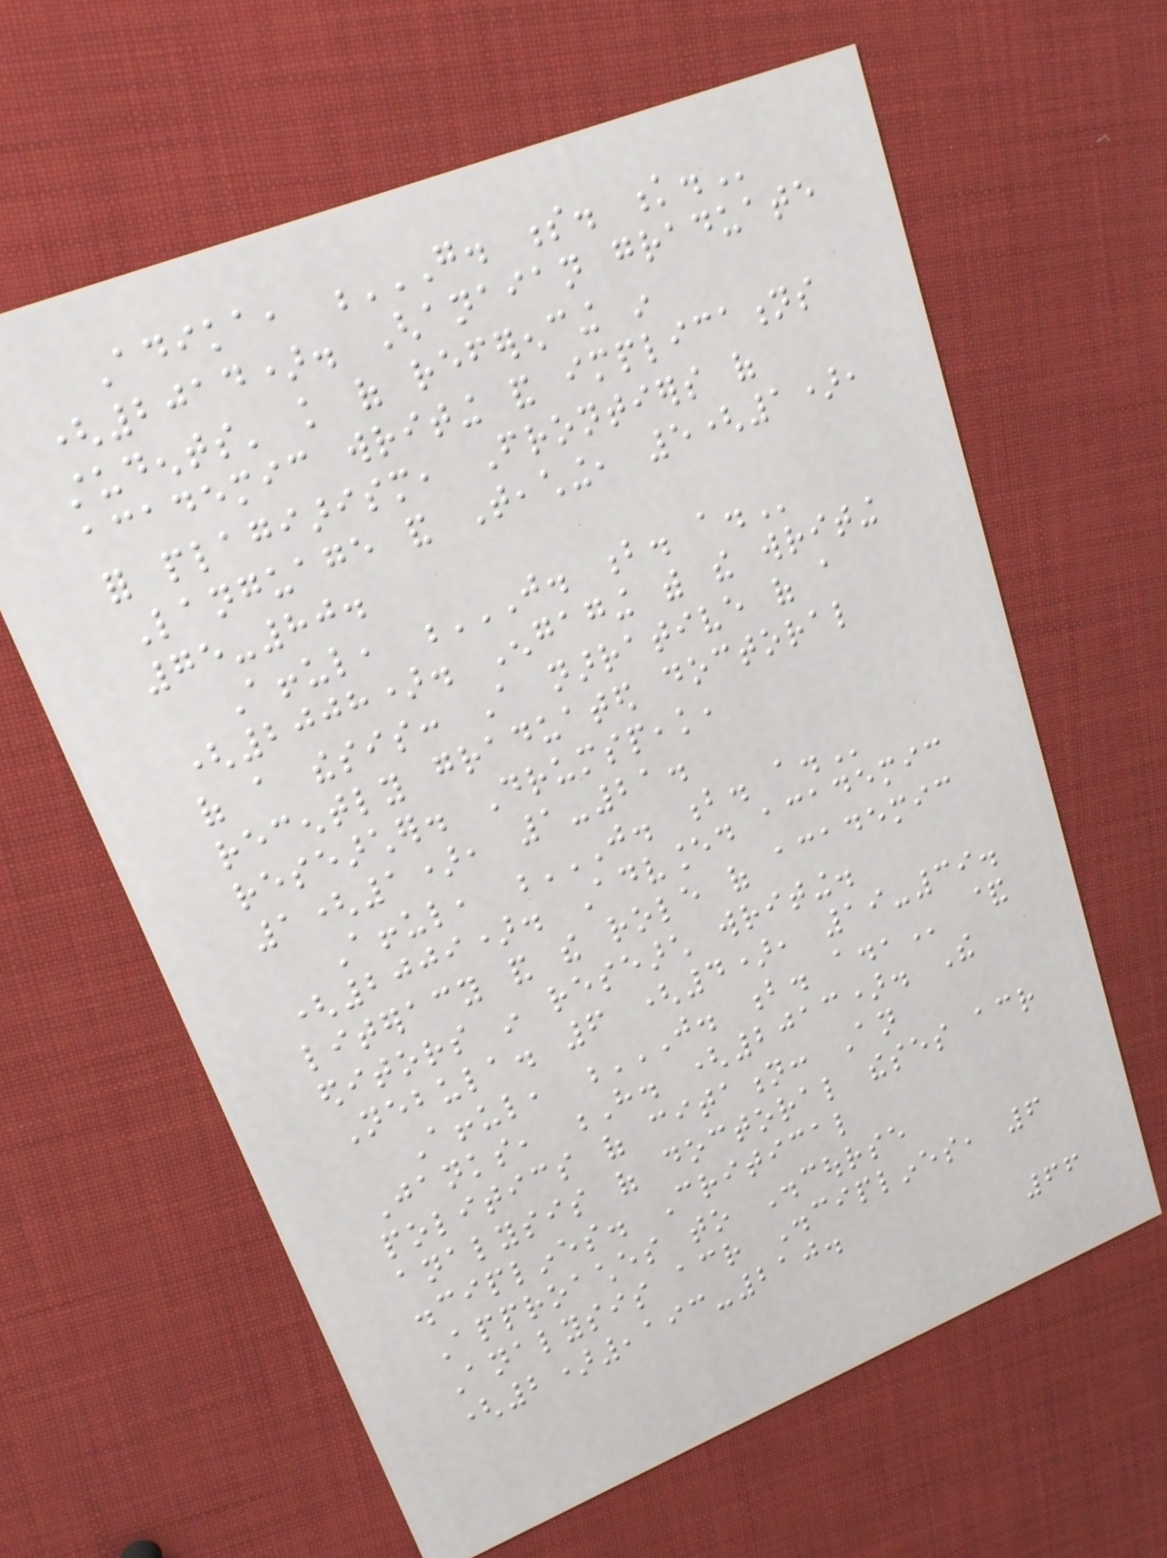Adika, G. S. K.
(2014). Ghanaian graduate
students' knowledge of referencing in
academic writing and implications
for plagiarism, Frontiers of
Language and Teaching, 5(1),
75-80.
Afful, J. B. A.
(2008). Engaging with the writing
of a thesis: A narrative of a
recently graduated doctoral
researcher. Drumspeak,
1(1), 1-21.
Afful, J. B. A.
(2009). Advanced academic
literacy and the role of academic
editors in research writing.
Nebula. 6 (4), 19-39.
Afful, J. B. A., &
Janks, H. (2013). The
politics of citation: An
analysis of doctoral theses across
disciplines. Critical
Approaches to Discourse
Analysis across Disciplines, 6
(2),193-210.
66
